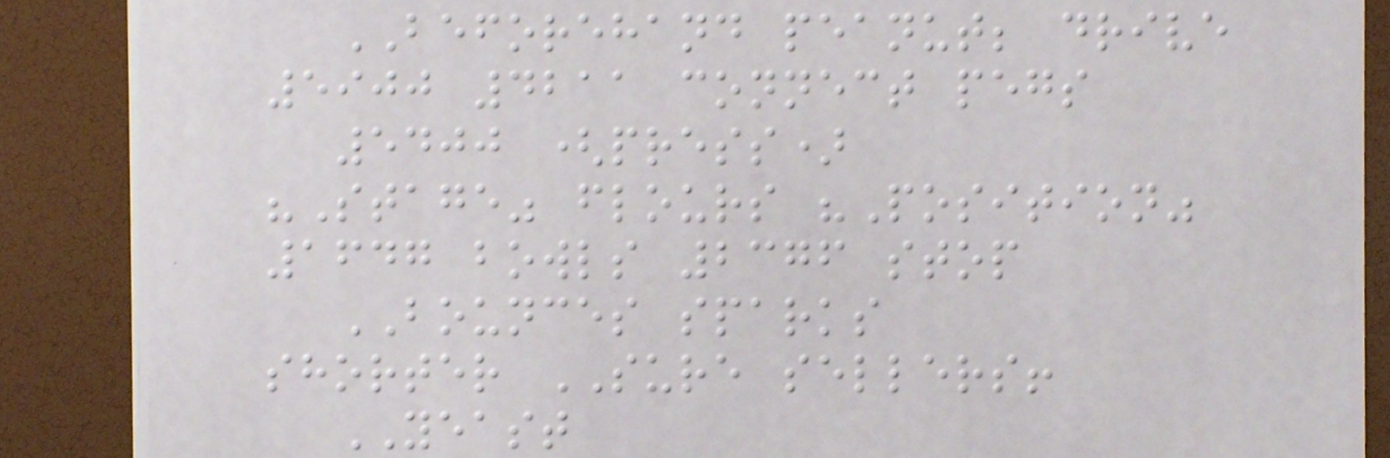BEFOREHAND peanut; drive
5900 4211 connect pegs
5400 (press)
"Stage" flours "Position"
1647 bowls 2376 stop
BOUNCES sparks
shorter SURE sellers!
YEAST
